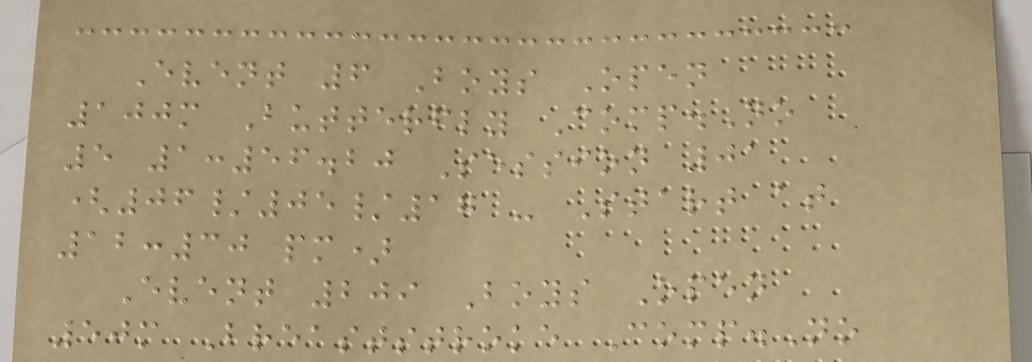Event 6 Boys Open
100m Butterfly Comp.No
5 1:56.20 Session 01
(06/05/17 - Start at
12:30 pm)
Event 209 Boys Open
50m Breaststroke Comp.No
